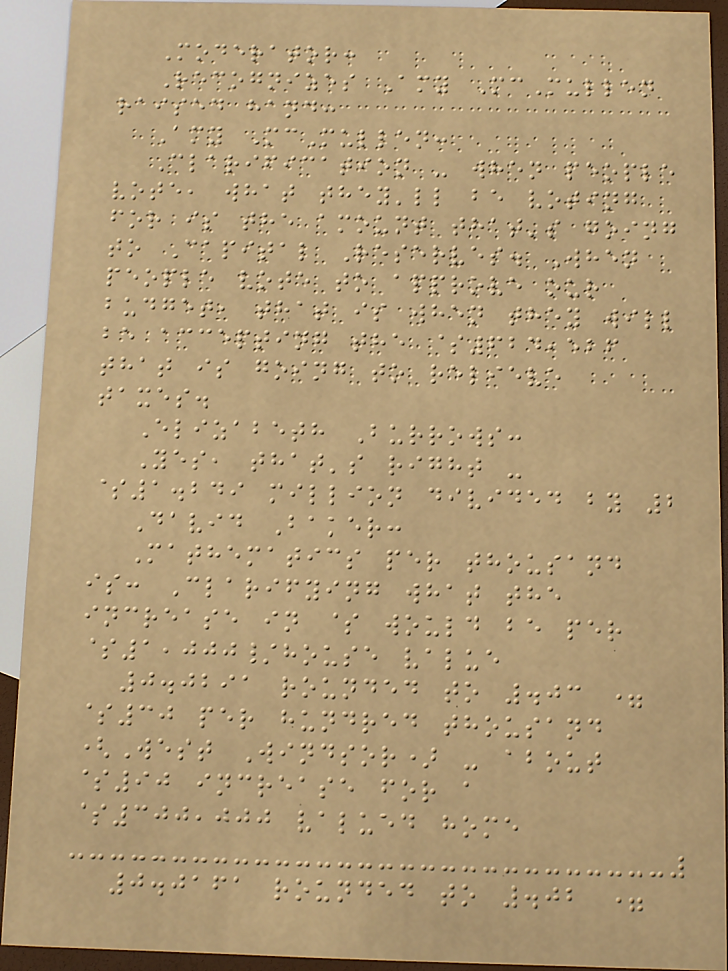Moderator:
Recognizes Amy McMullen
raised hand:
Amy McMullen:
Clarification - when people
vote, what they'll be voting
for is the amount that's going
to Capital Reserves. When
people vote to approve our
budget, that is when they will
be accepting the $624,526
that is going to relieve
taxes.
Elizabeth Burrows:
Yes, that's right -
$1.249 million divided by 2
David Baker:
Mathematics per thousand
is: Clarifying what the
increase in $ would be per
$1,000/house value
0.0291 rounded to .03 =
$30 per hundred thousand
(West Windsor) - about
$90 increase for a
$300,000 valued home
0.0161 rounded to .02 =
